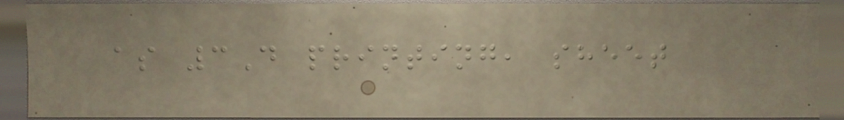as 3D printing, sheet
